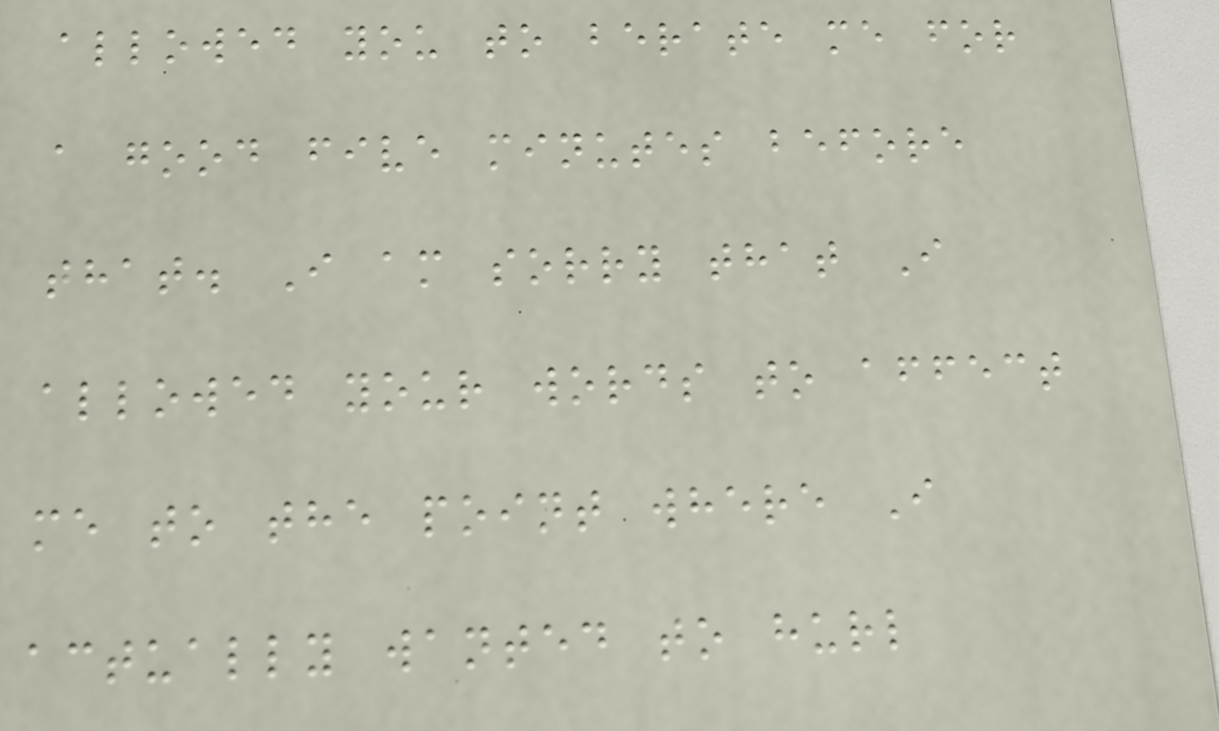allowed you to berate me for
a good five minutes before
that. I am sorry that I
allowed your words to affect
me to the point where I
actually wanted to hurl
